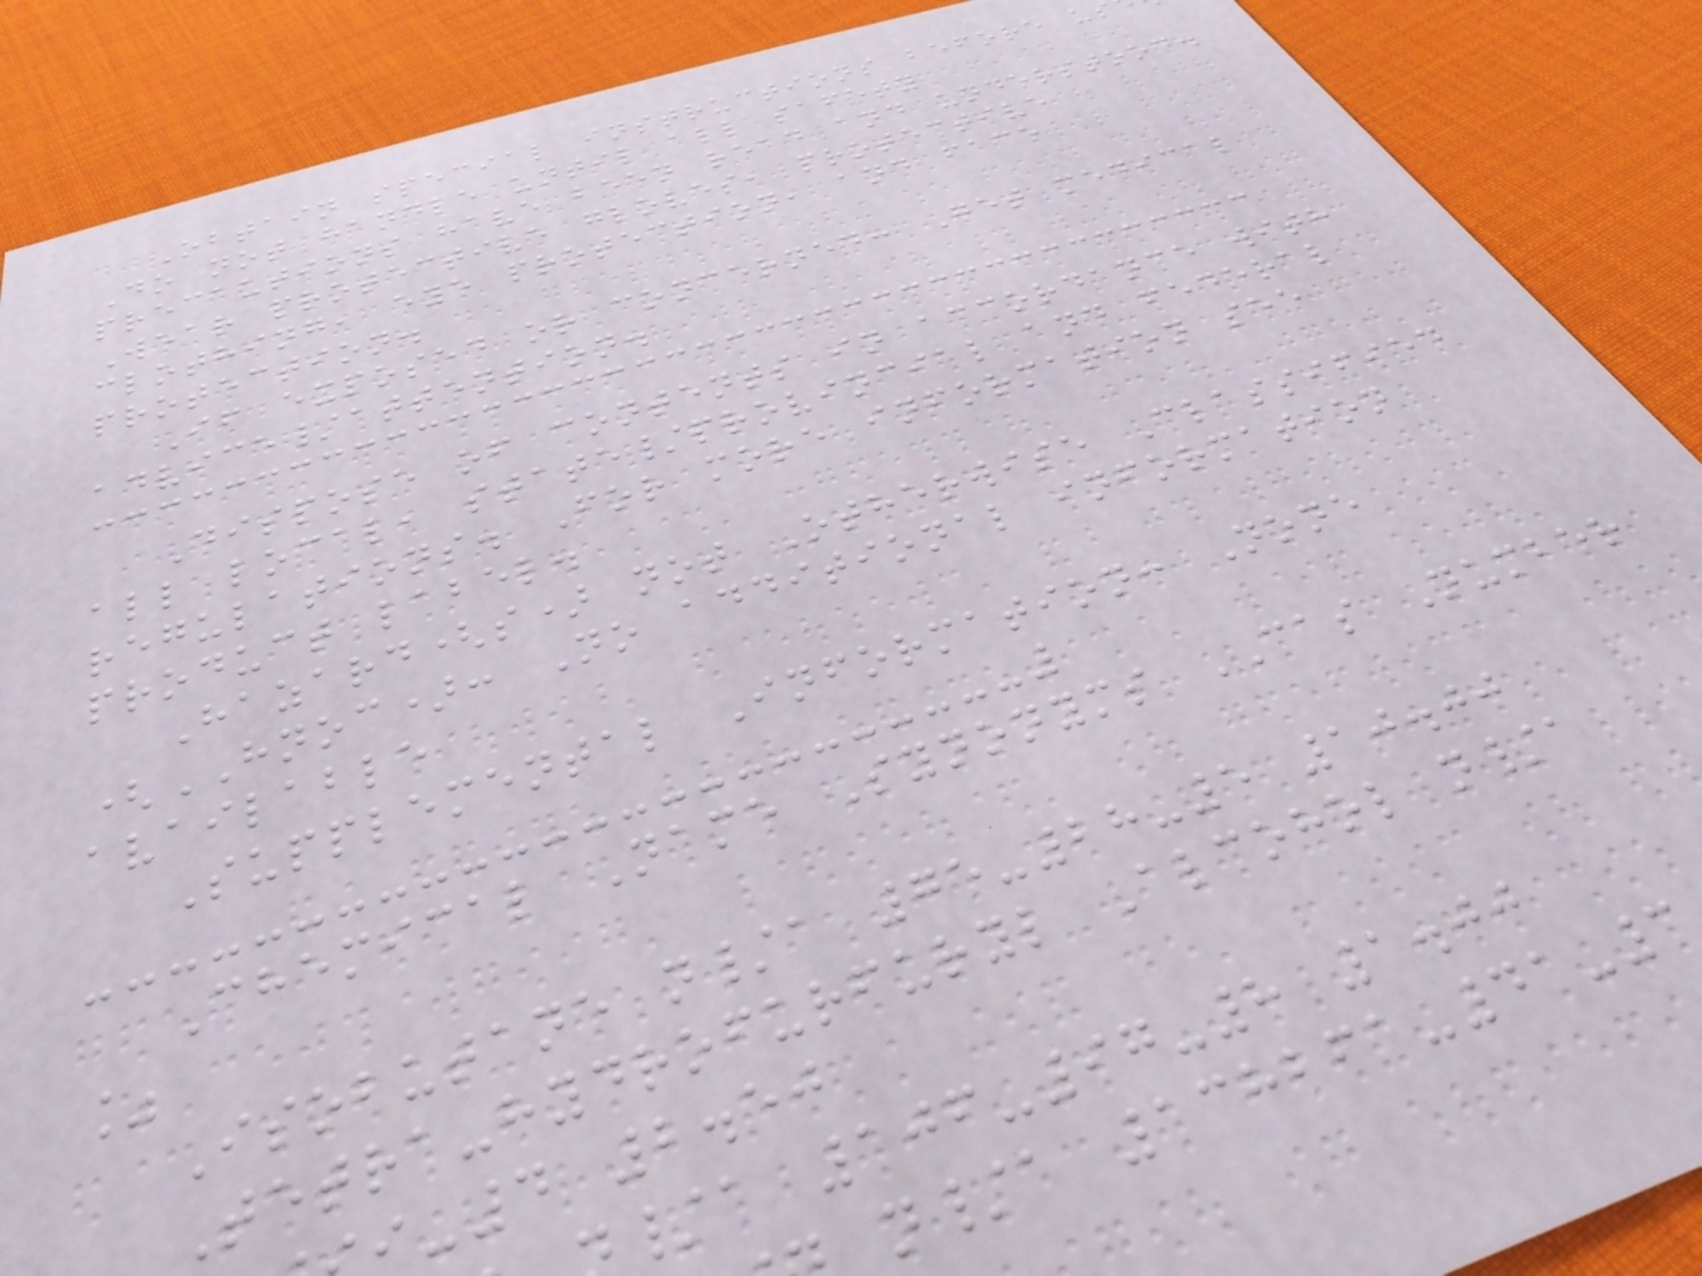Obtain special instructions before us
Do not handle until all safety
precautions have been read and understood.
Wear protective gloves, protective
clothing, eye protection, and face
protection.
If exposed or concerned: Get medical
advice/attention.
Dispose of contents in accordance with
all local, state/provincial and federal
regulations. For more information see
product label.
Hazard(s) not Otherwise Classified
(HNOC): No additional information
available
Supplemental Information: None
Chemical Name Synonyms CAS Number
%
Isobutane n/a 75-28-5 10.00
Tetra-hydrofurfuryl Alcohol n/a
-4 2.50
/a 106-97-8 1.00
n/a 138261-41-3
